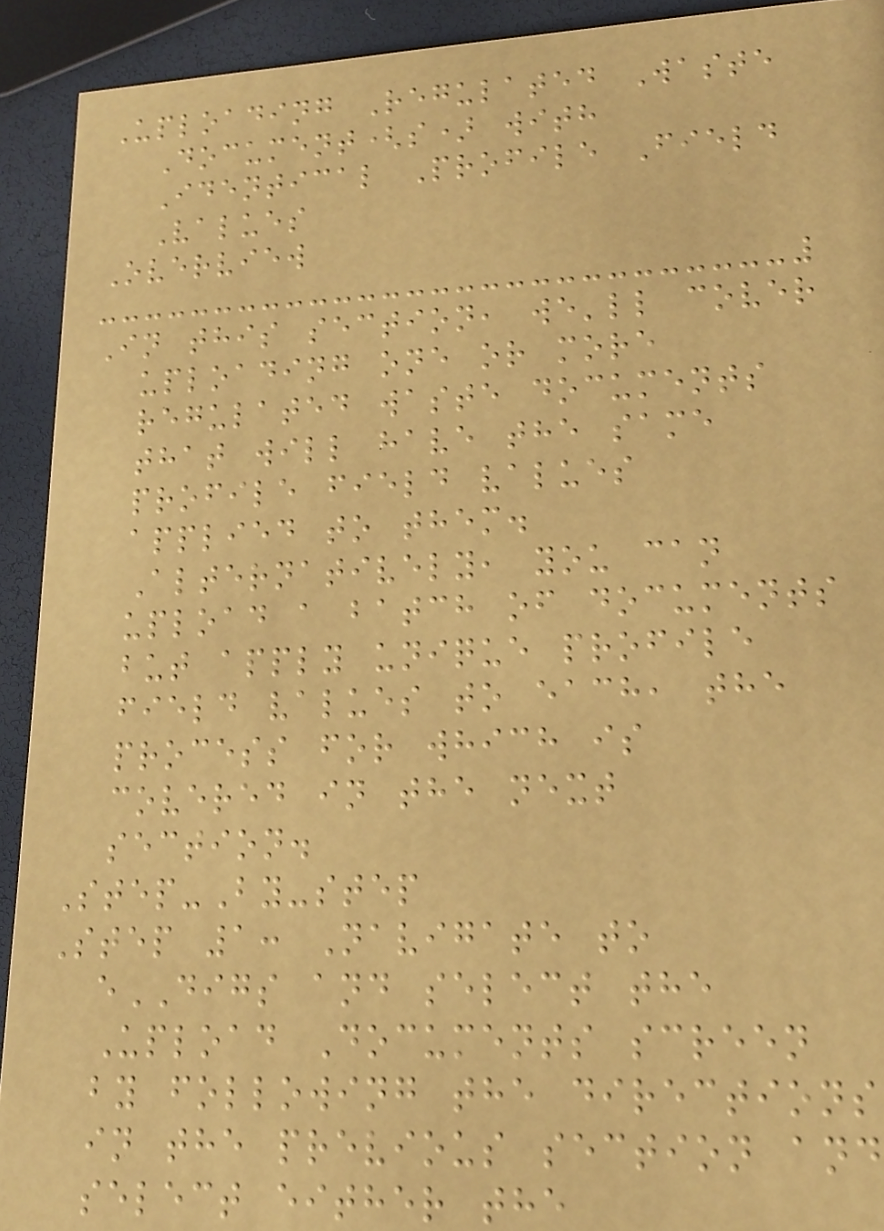Uploading Regulated Waste
Document(s) with
Identical Profile Field
Values
Overview
In this section, we'll cover
uploading one or more
regulated waste documents
that will have the same
profile field values
applied to them.
Alternatively, you can
upload a batch of documents
but apply unique profile
field values to each, the
process for which is
covered in the next
section.
Step-By-step
Step 1: Navigate to
eDIGS and select the
Upload Documents screen
by following the directions
in the previous section and
select either the
